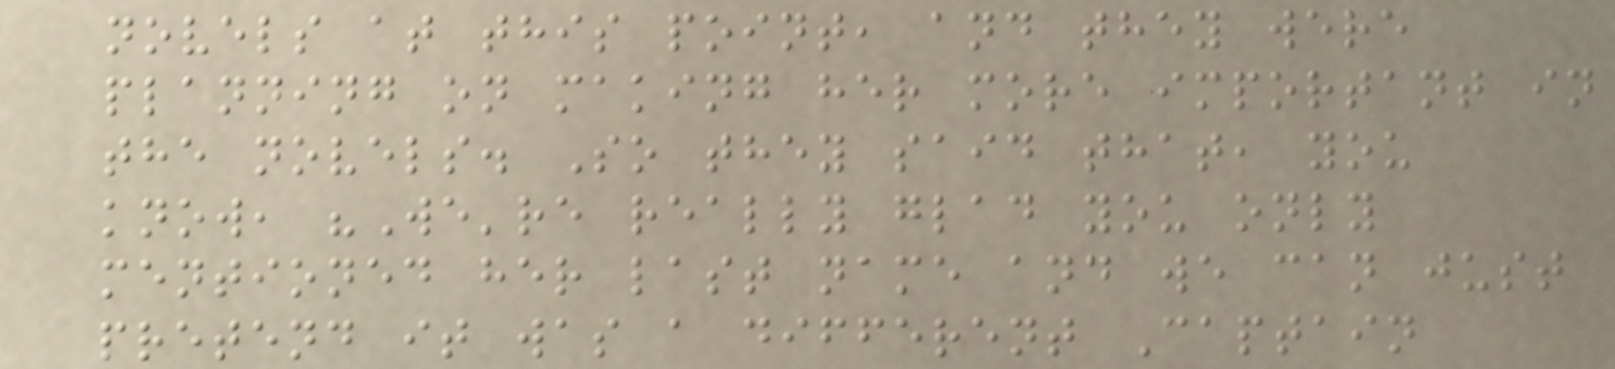novels at this point, and they were
planning on making her more important in
the novels. So they said that, you
know, "We're really glad you only
mentioned her last name and we can just
pretend it was a different Captain
